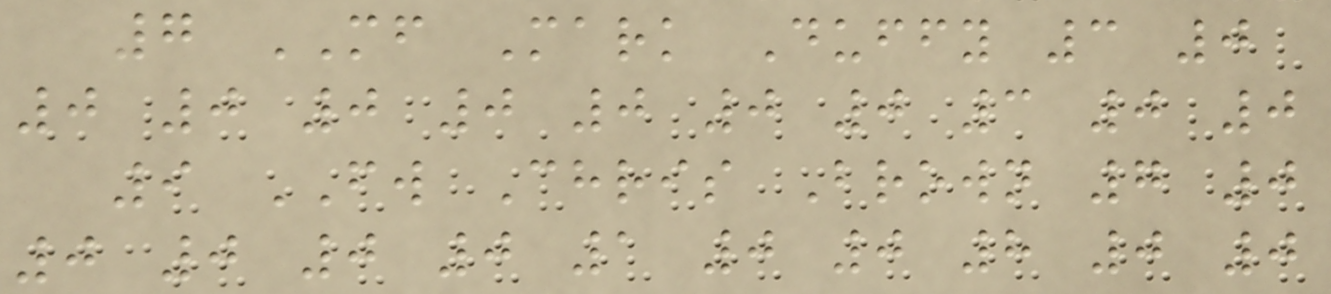7 MF Mark Duffy 3 0
0 0 0 0 0 0 0 3 0 0
9 FW Chris Brown 7 0
0 0 0 0 1 0 0 8 0 0
